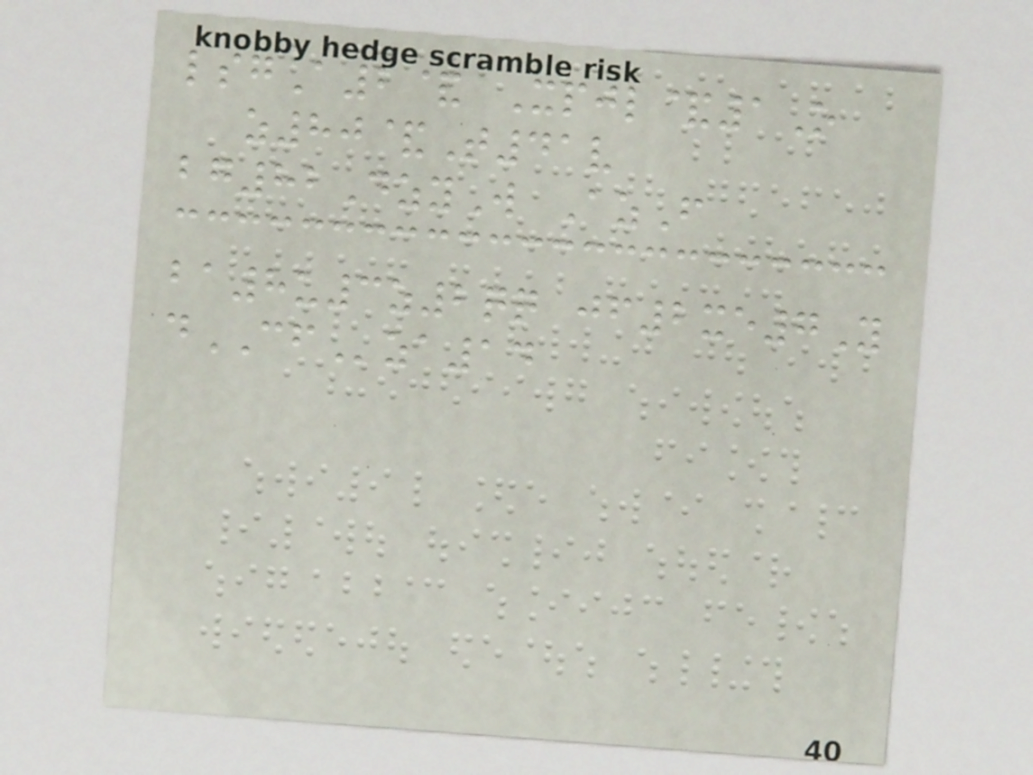lsgA2& Xpjl&1O
z80&T41v
bg82DzyW AzF
ba8u3z2qq jf2xe7Y
dCFza14
